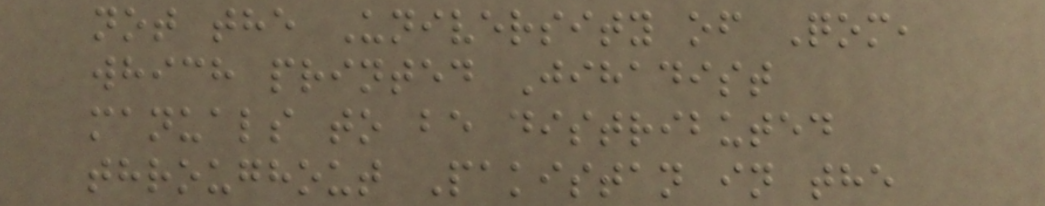not the University of Qom,
which printed Jihadist
manuals to be distributed
throughout Pakistan in the
